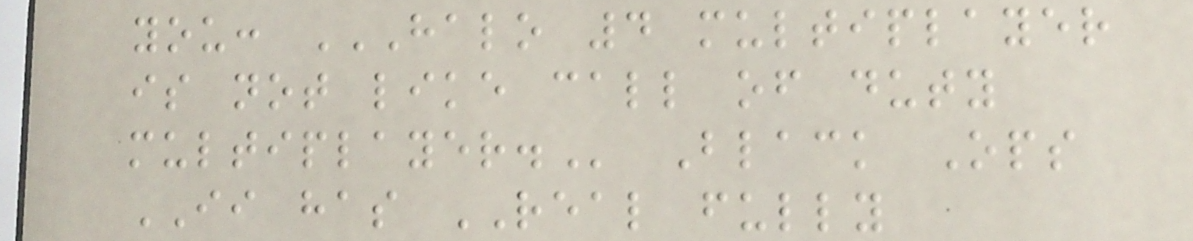you: HALO 4 MULTIPLAYER
IS NOT LIKE CALL OF DUTY
MULTIPLAYER. Black Ops
II has REAL fully
